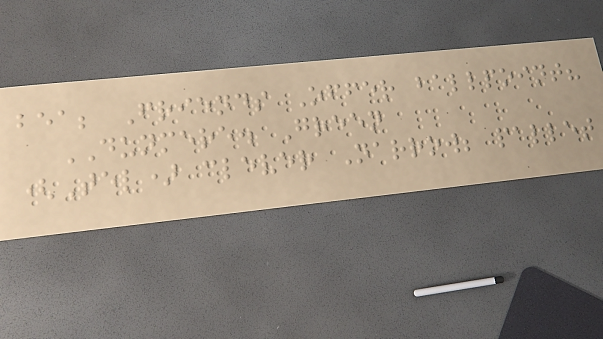bea; Friends Offer ballpoint?
DUNMERE. Green
(Tel) clever Narrow; pallet
